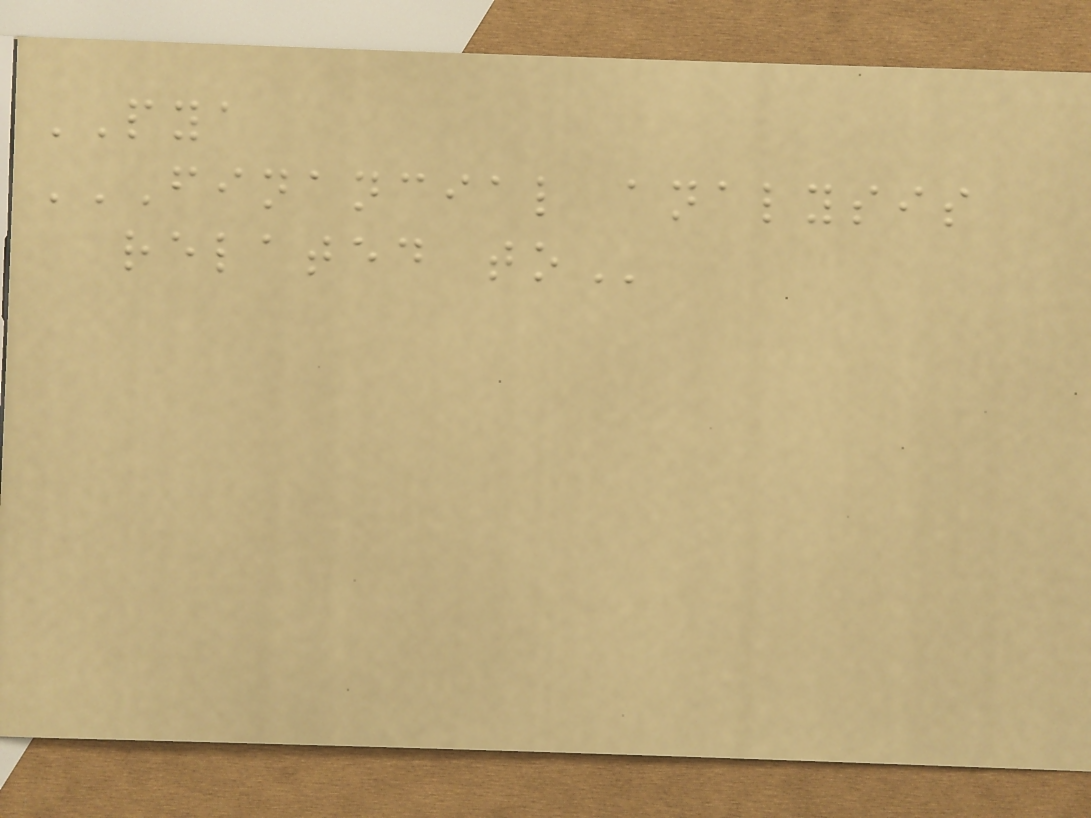PYA
FINANCIAL ANALYSIS
RELATED TO
